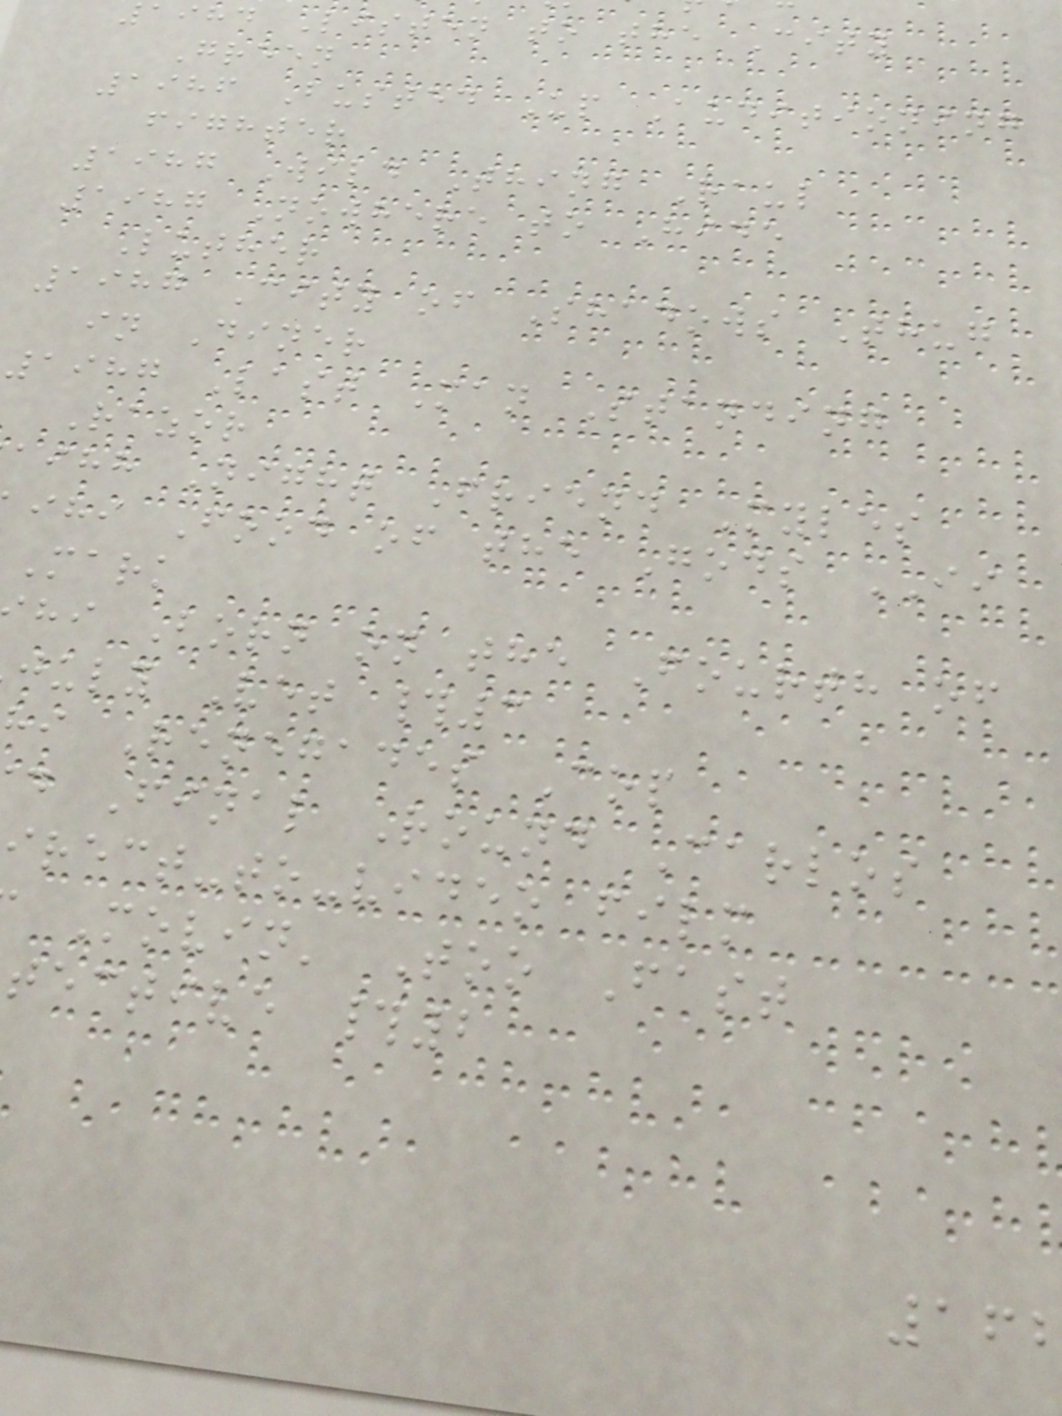1984 Listen to the City
Green
1986 Busted Up Auditioning
fighter
1987 Wild Thing Raul
1987 Nowhere to Hide
Luther
1987 City of Shadows Thug
in Diner
1987 Last Man Standing
Razor
aihh Night Friend Myles
ihi Food of the Gods II
Mark
hi Born on the Fourth of
july Vet #3
i Renegades Cop
d Final Round Carlos
irect-to-video film
Movin' Too Fast
tective #2
